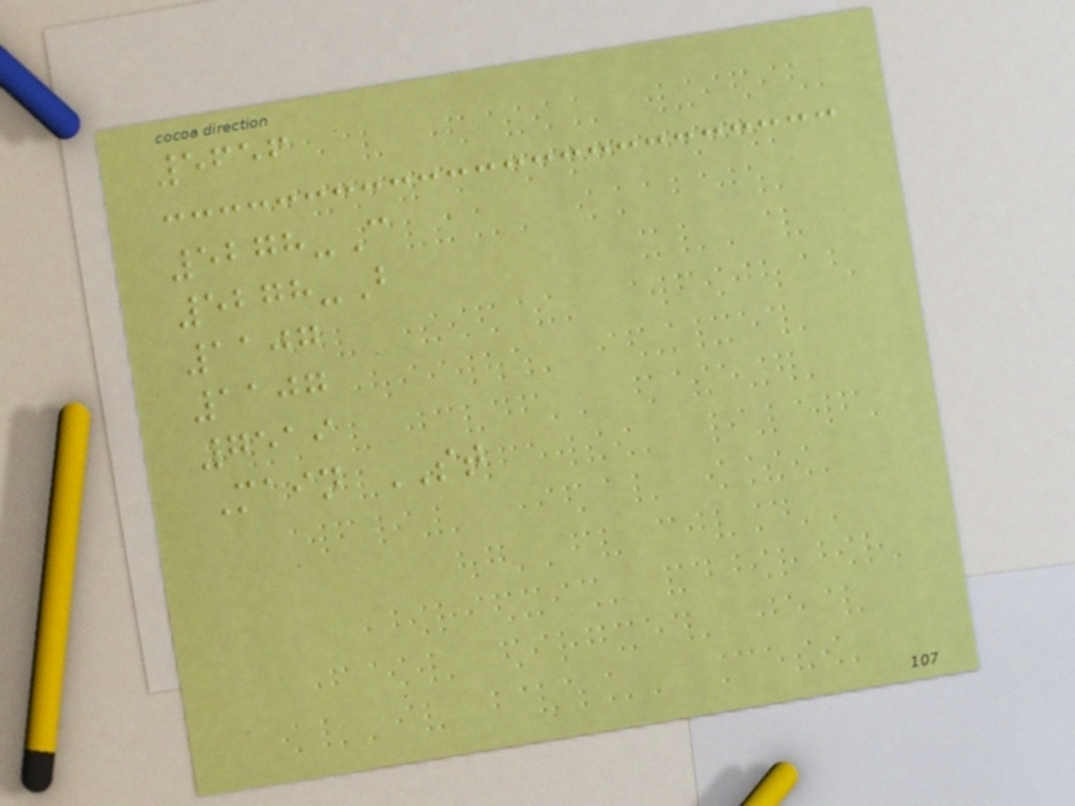5656
5278-C
5278-B
1107
1107
7519
Main ST
